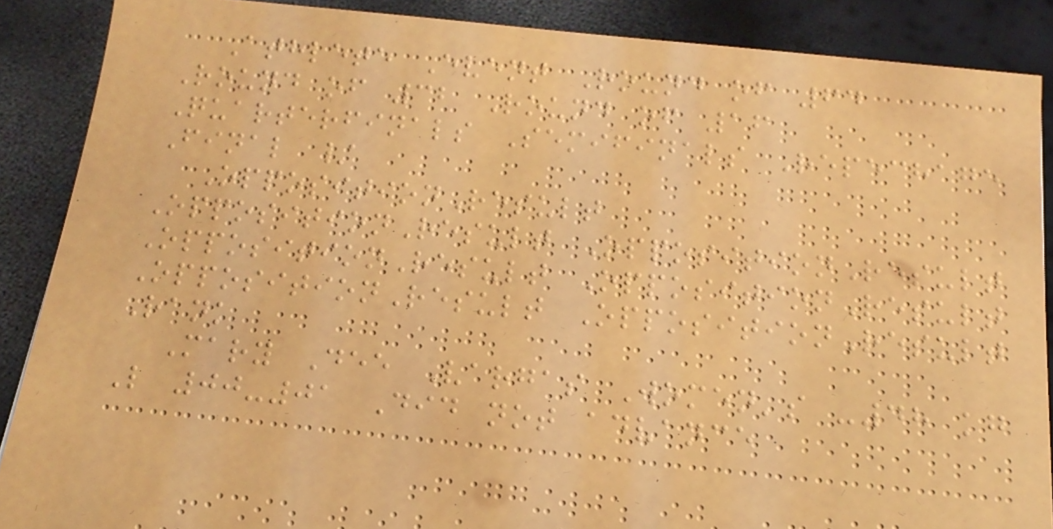Athlete Event Round of 64
Round of 32 Round of 16
Quarterfinals Semifinals Repechage
Final /
OppositionResult
OppositionResult OppositionResult
OppositionResult OppositionResult
OppositionResult OppositionResult
Rank
Mary Dee Vargas Women's -48 kg
L 00-01 Did not advance
